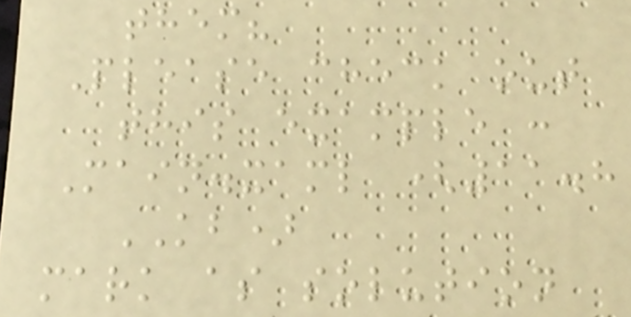them?
Please check out
this example :
Main.xaml (11.8
KB)
mark as solution
